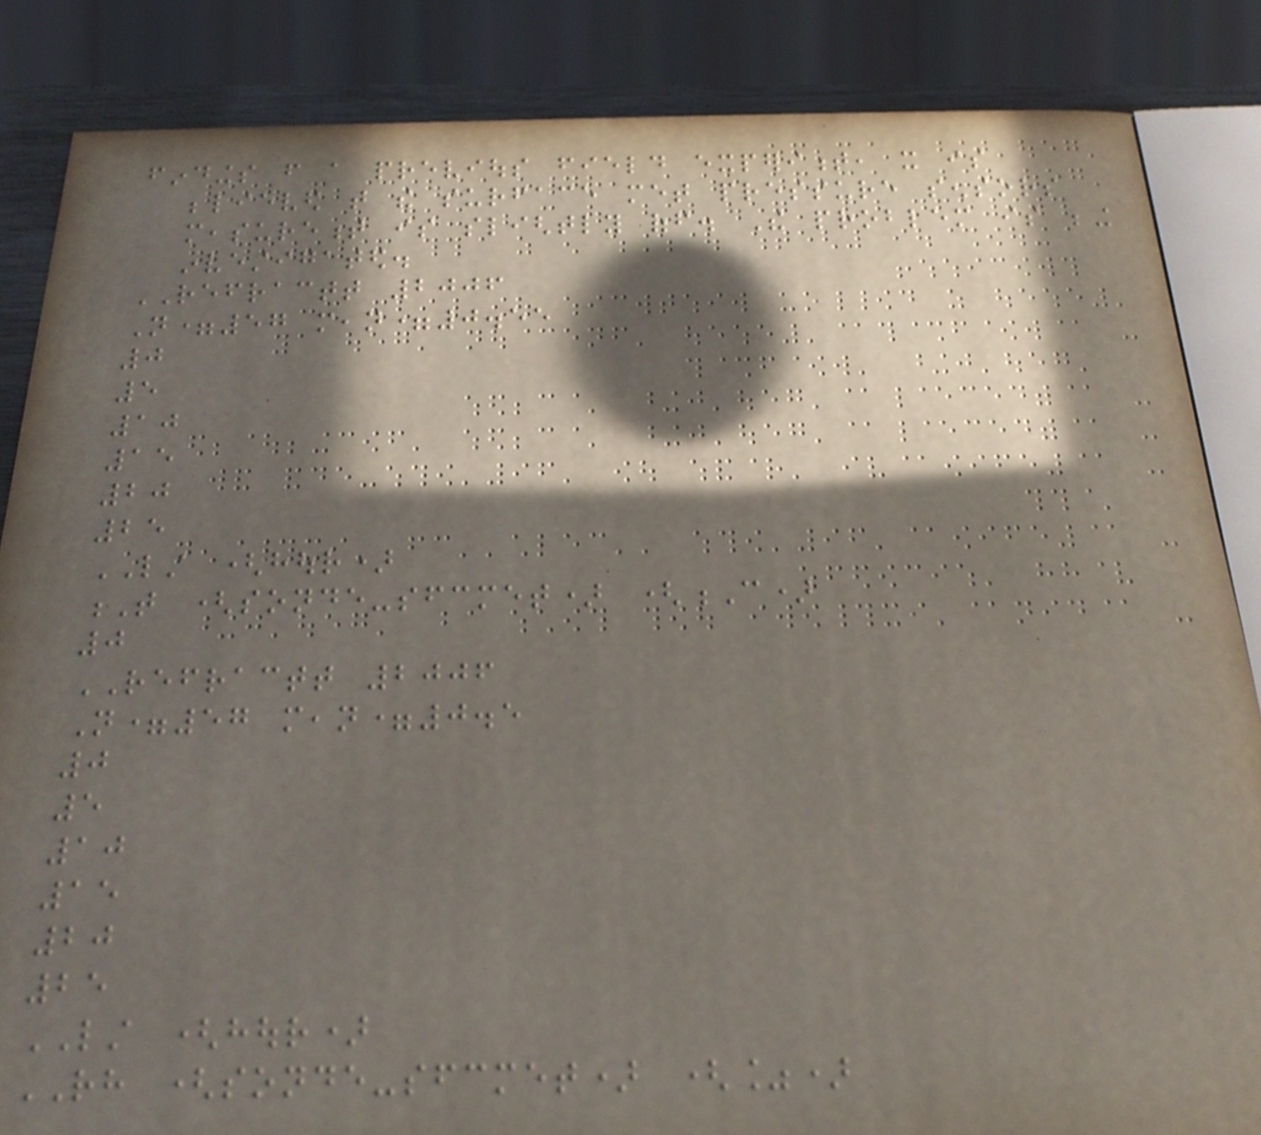findings from a previous field experiment, it is
believed that the surface met pressure sensors
measurement is slightly off. The problem is being
investigated.
REFRACTT 2006
N=57 mean=0.55
0
5
10
15
20
25
LST (hour)
T (sonde-sfcmet) (C)
0
REFRACTT 2006
N=57 mean=0.5
0
5
10
15
20
25
LST (hour)
RH (sonde-sfcmet) (%)
